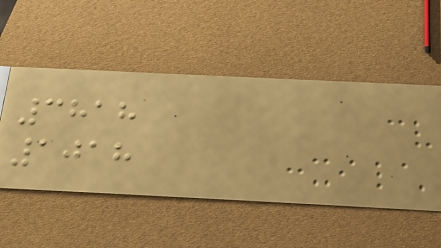3818
1018
